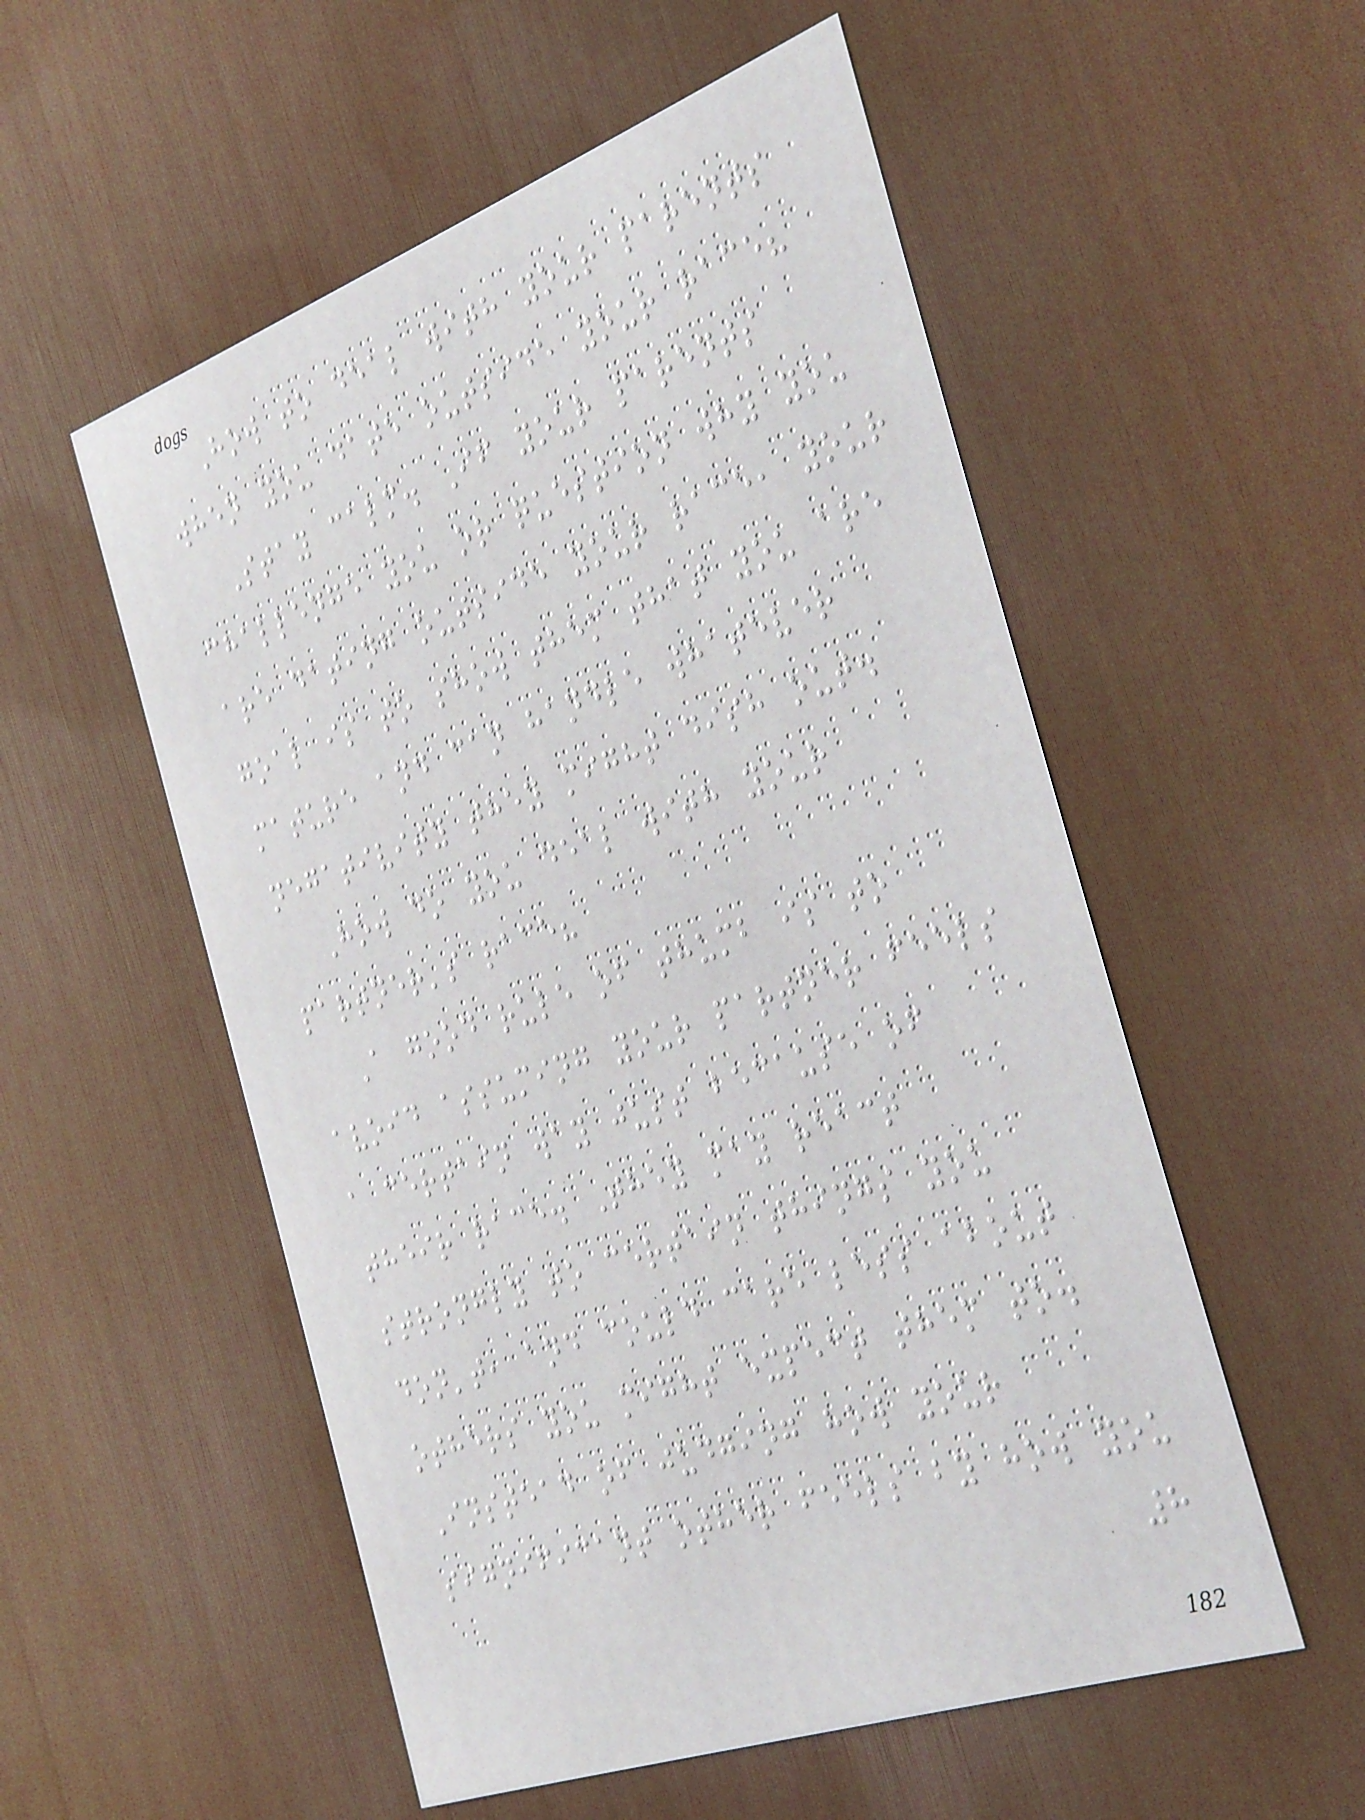How to deal with your parents
when you date outside your race?
Stay calm. If your parents
challenge you or question why you
are dating outside your race, your
goal is to show them that you are
mature and can handle whatever
negativity they might dish out.
How do you deal with your
partner's race?
A good rule of thumb is to
avoid assuming your partner feels
a certain way just because of
their race. They may react
strongly to certain things you
don't, and could care less about
others you might expect them to.
Instead of judging how your
significant other feels by how you
8
